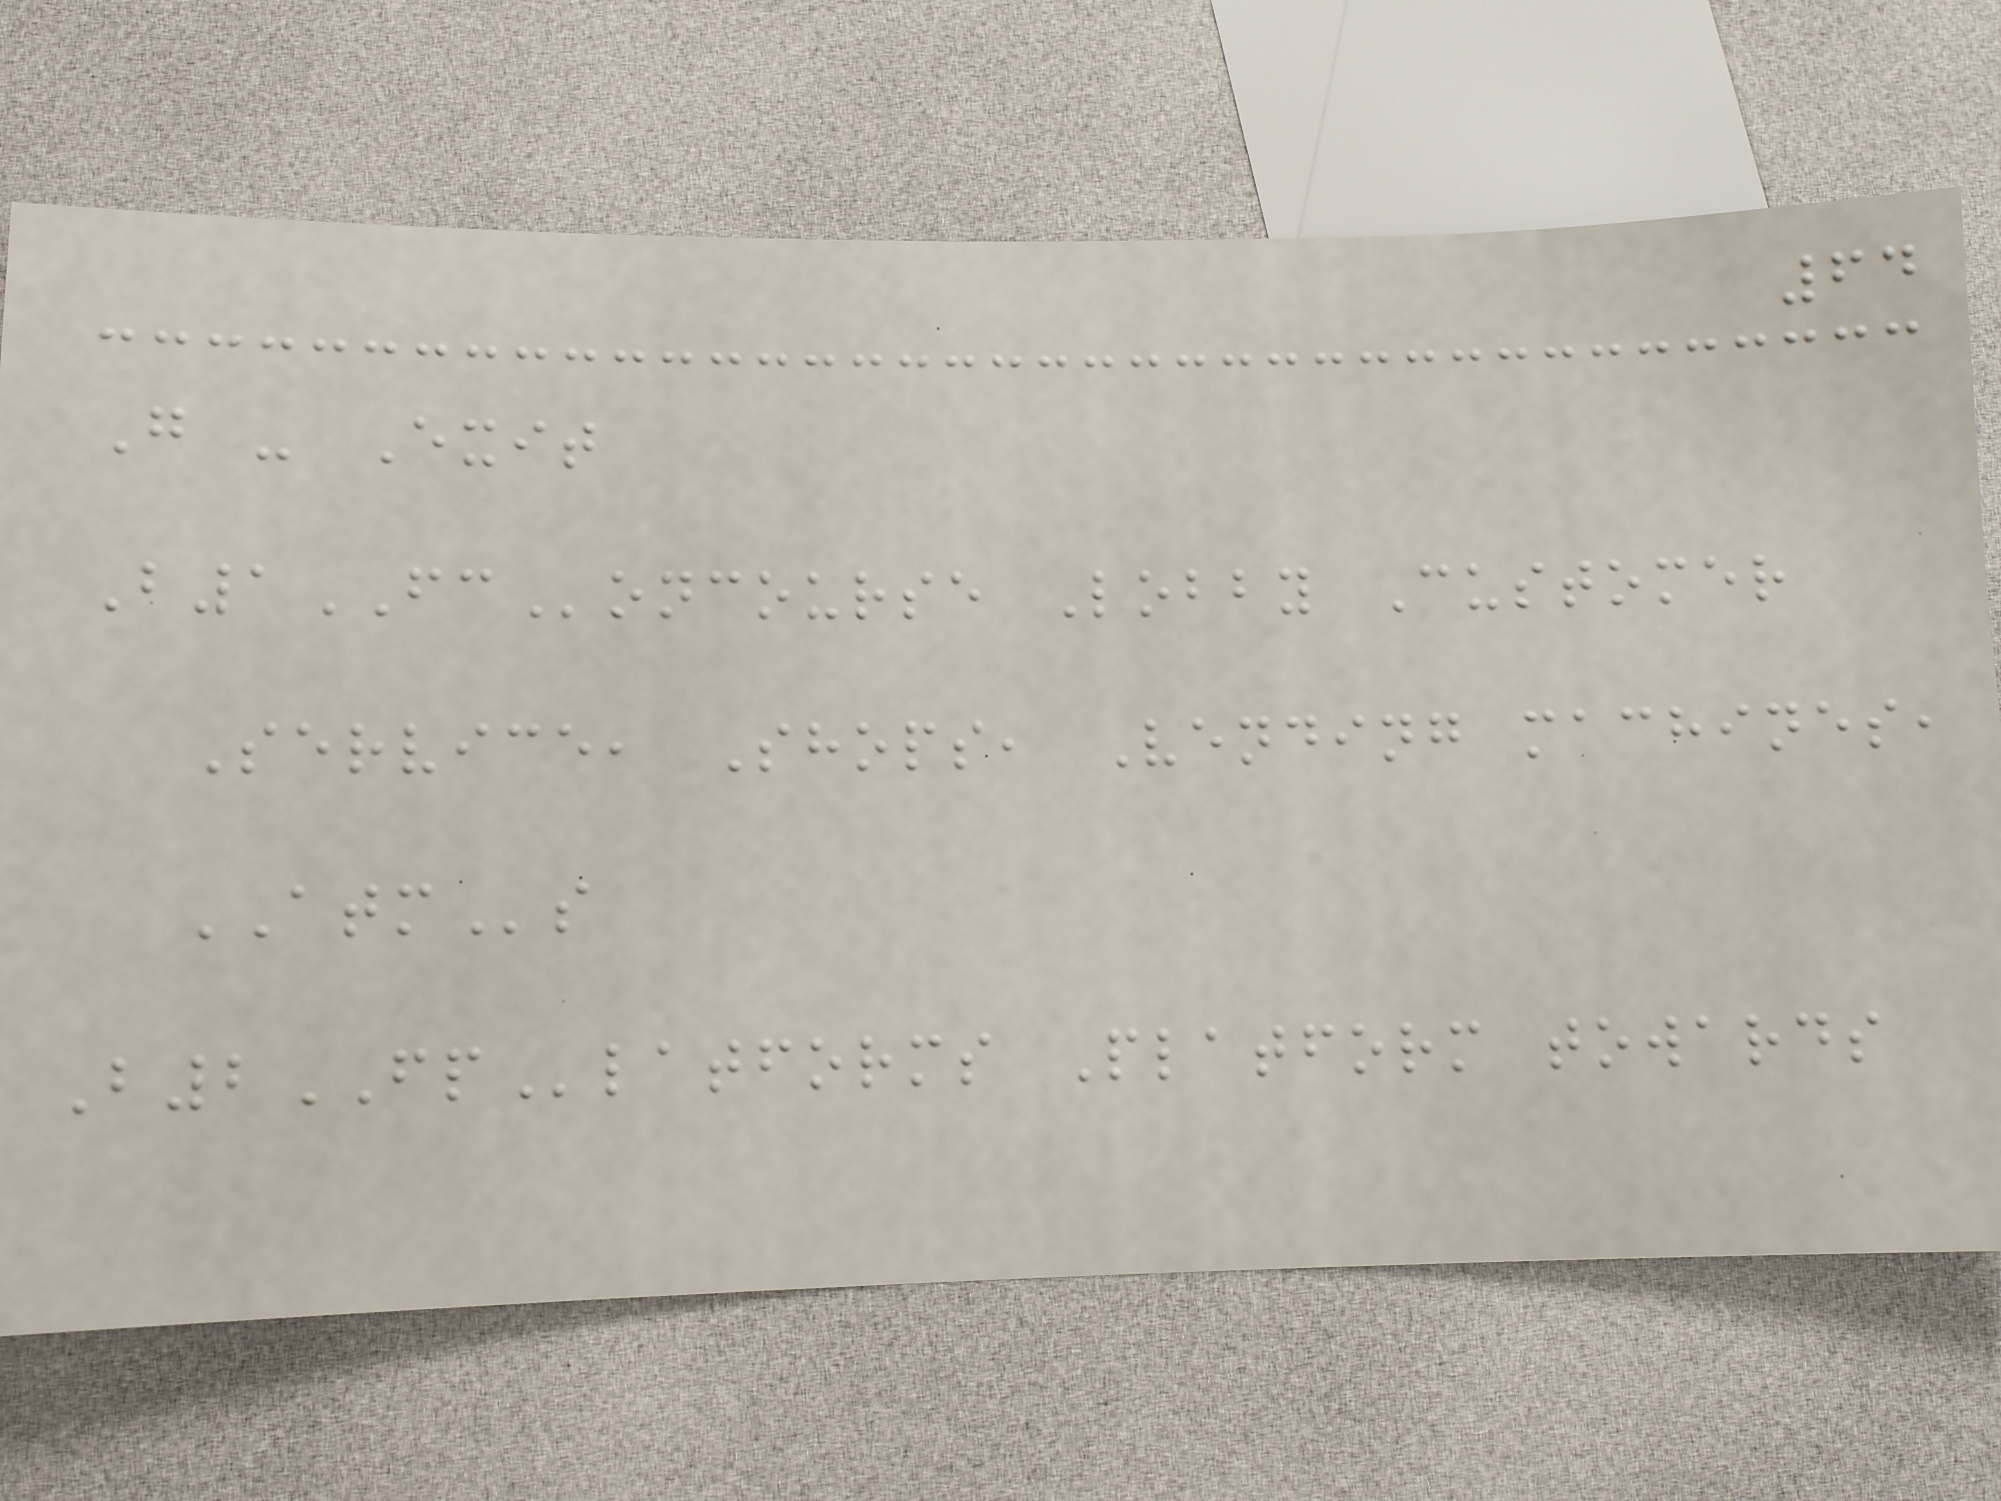64
G - Exit
B1FConcourse Lobby Customer
Service, Shops, Vending machines,
ATMs
B2FPlatforms Platform towards
